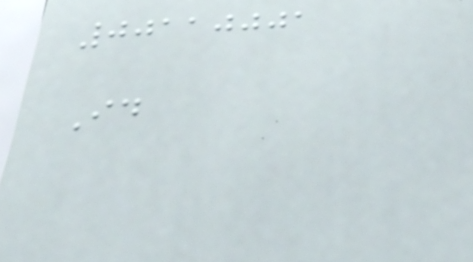00110001
Id
